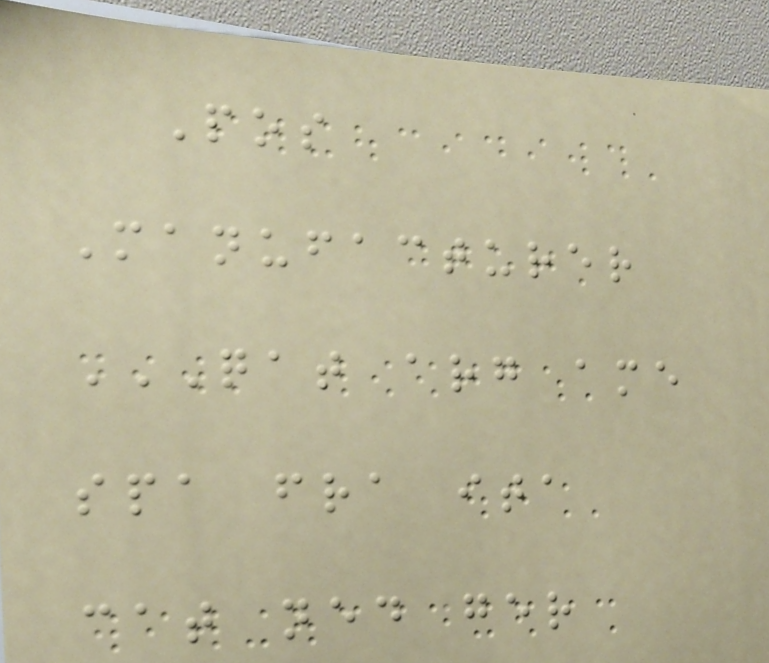Pos
Manufacturer
QAT ARG AME
SPA FRA ITA
CAT NED GER
